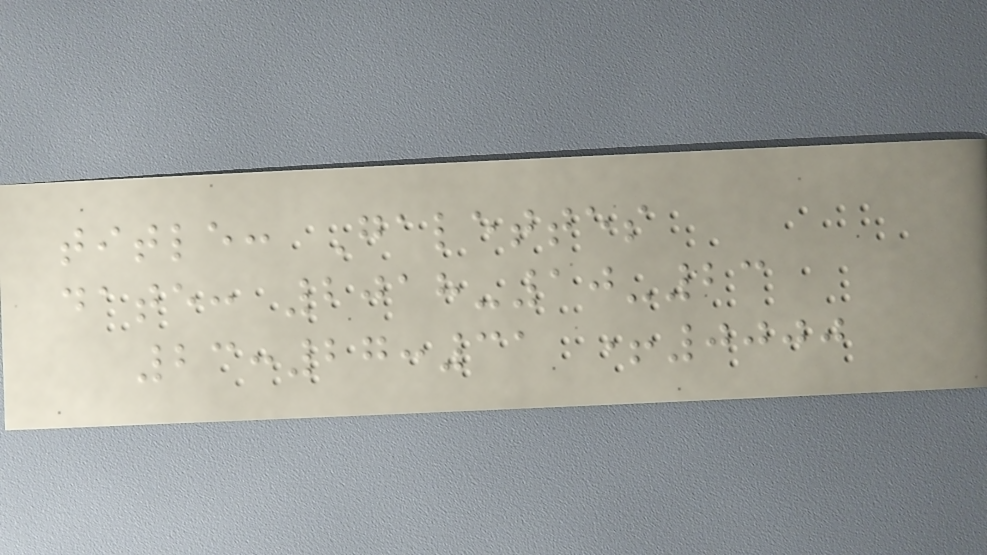title: Galettes
date: 2018-10-23
23:27:31 +0000
